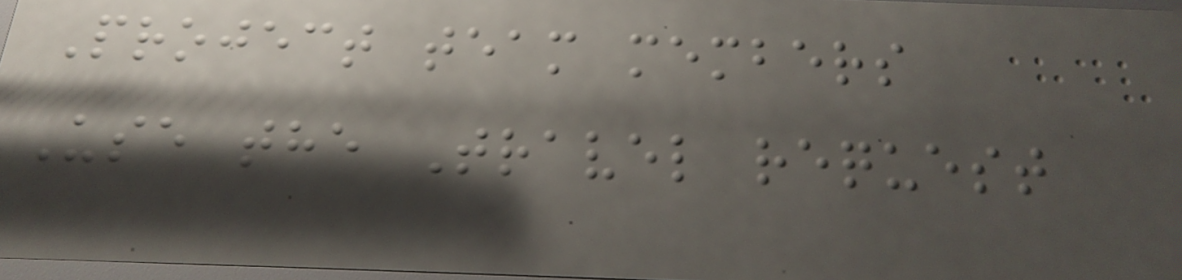Project team members
Use the Travel request
